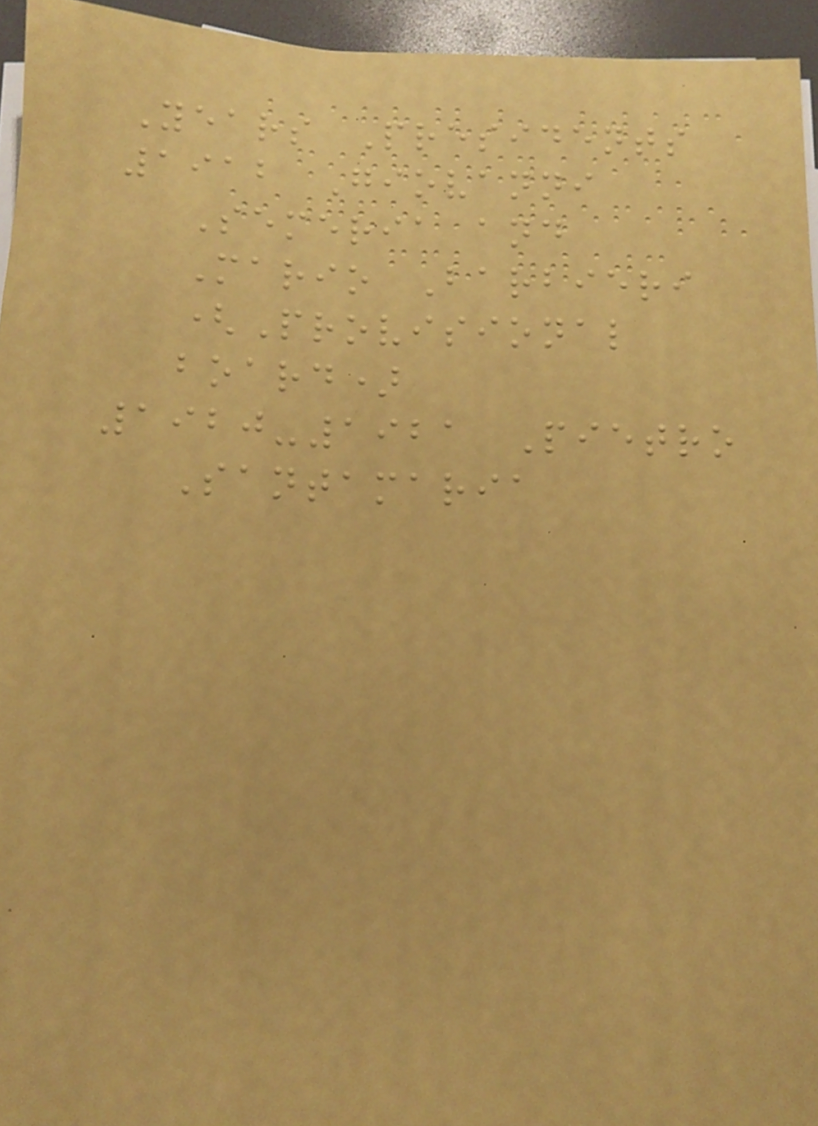Years Presidents
1912 Giovanni
Semeria and
Mario Barbieri
(Provisional
board)
1920-1921 Pietro
Santamaria
